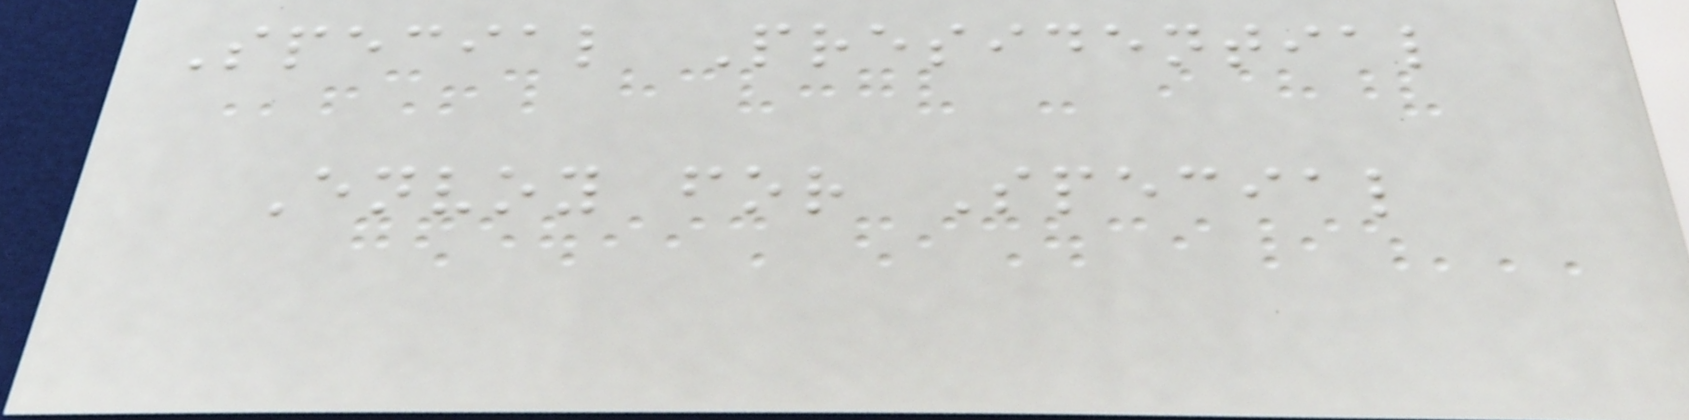Special Presidential
Envoy for Special
